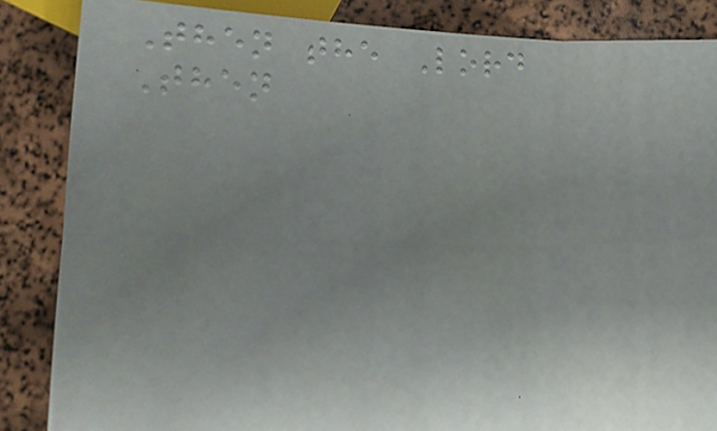Then the Lord
Then
